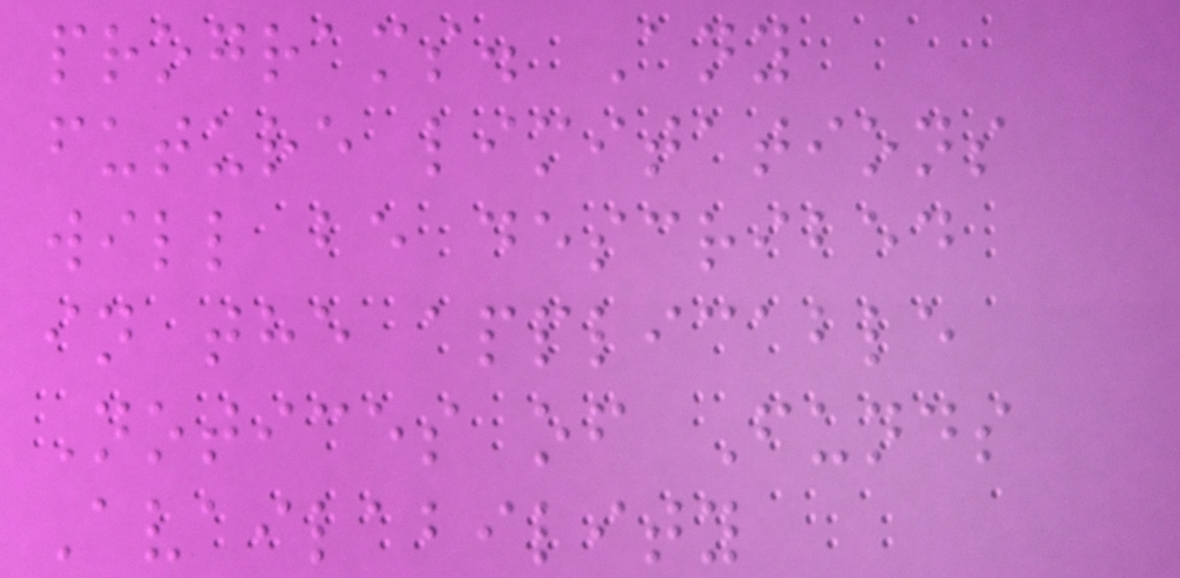programs. Any
future limitations
will be described
in the applicable
Notices of Funds
Availability
